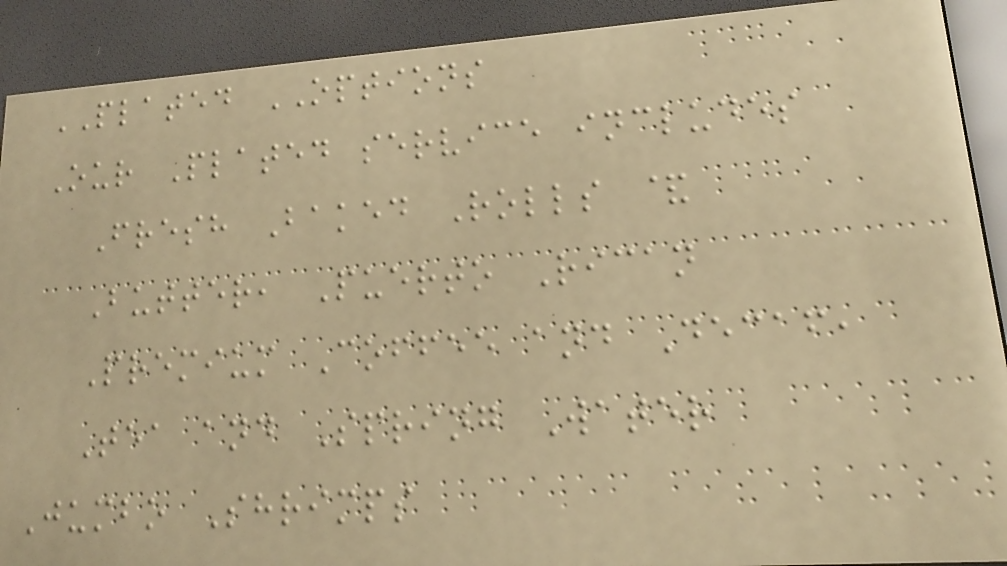PLATED OPTIONS
Our Plated service includes
Fresh Baked Rolls &
Butter, Puerto Rican
Premium Coffee and Decaf,
Tea and Spring Water
Jumbo Shrimps
